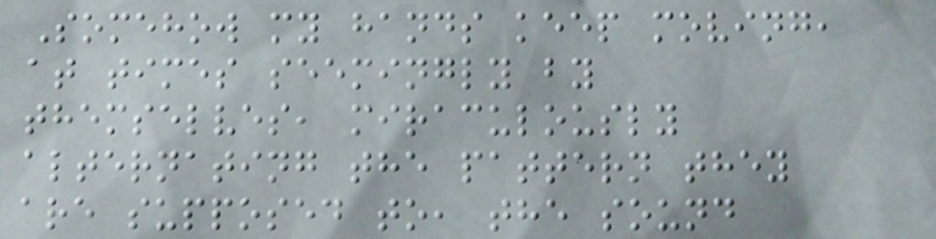Somehow my hands keep moving,
at times seemingly by
themselves, miraculously
alternating the pattern they
are supposed to, the sound
